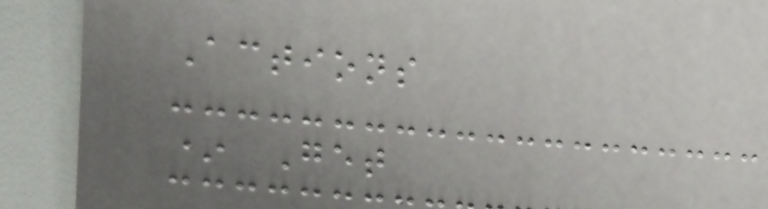Actions
* Get
